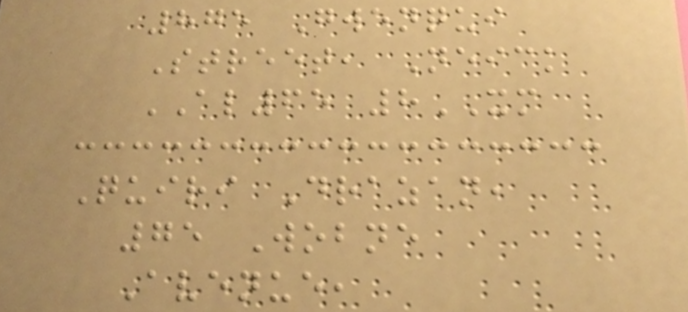875 Gwenqui
Street, Neick
AL65 8XM
Quiri Drazan,
75 Wobne
Avenue,
